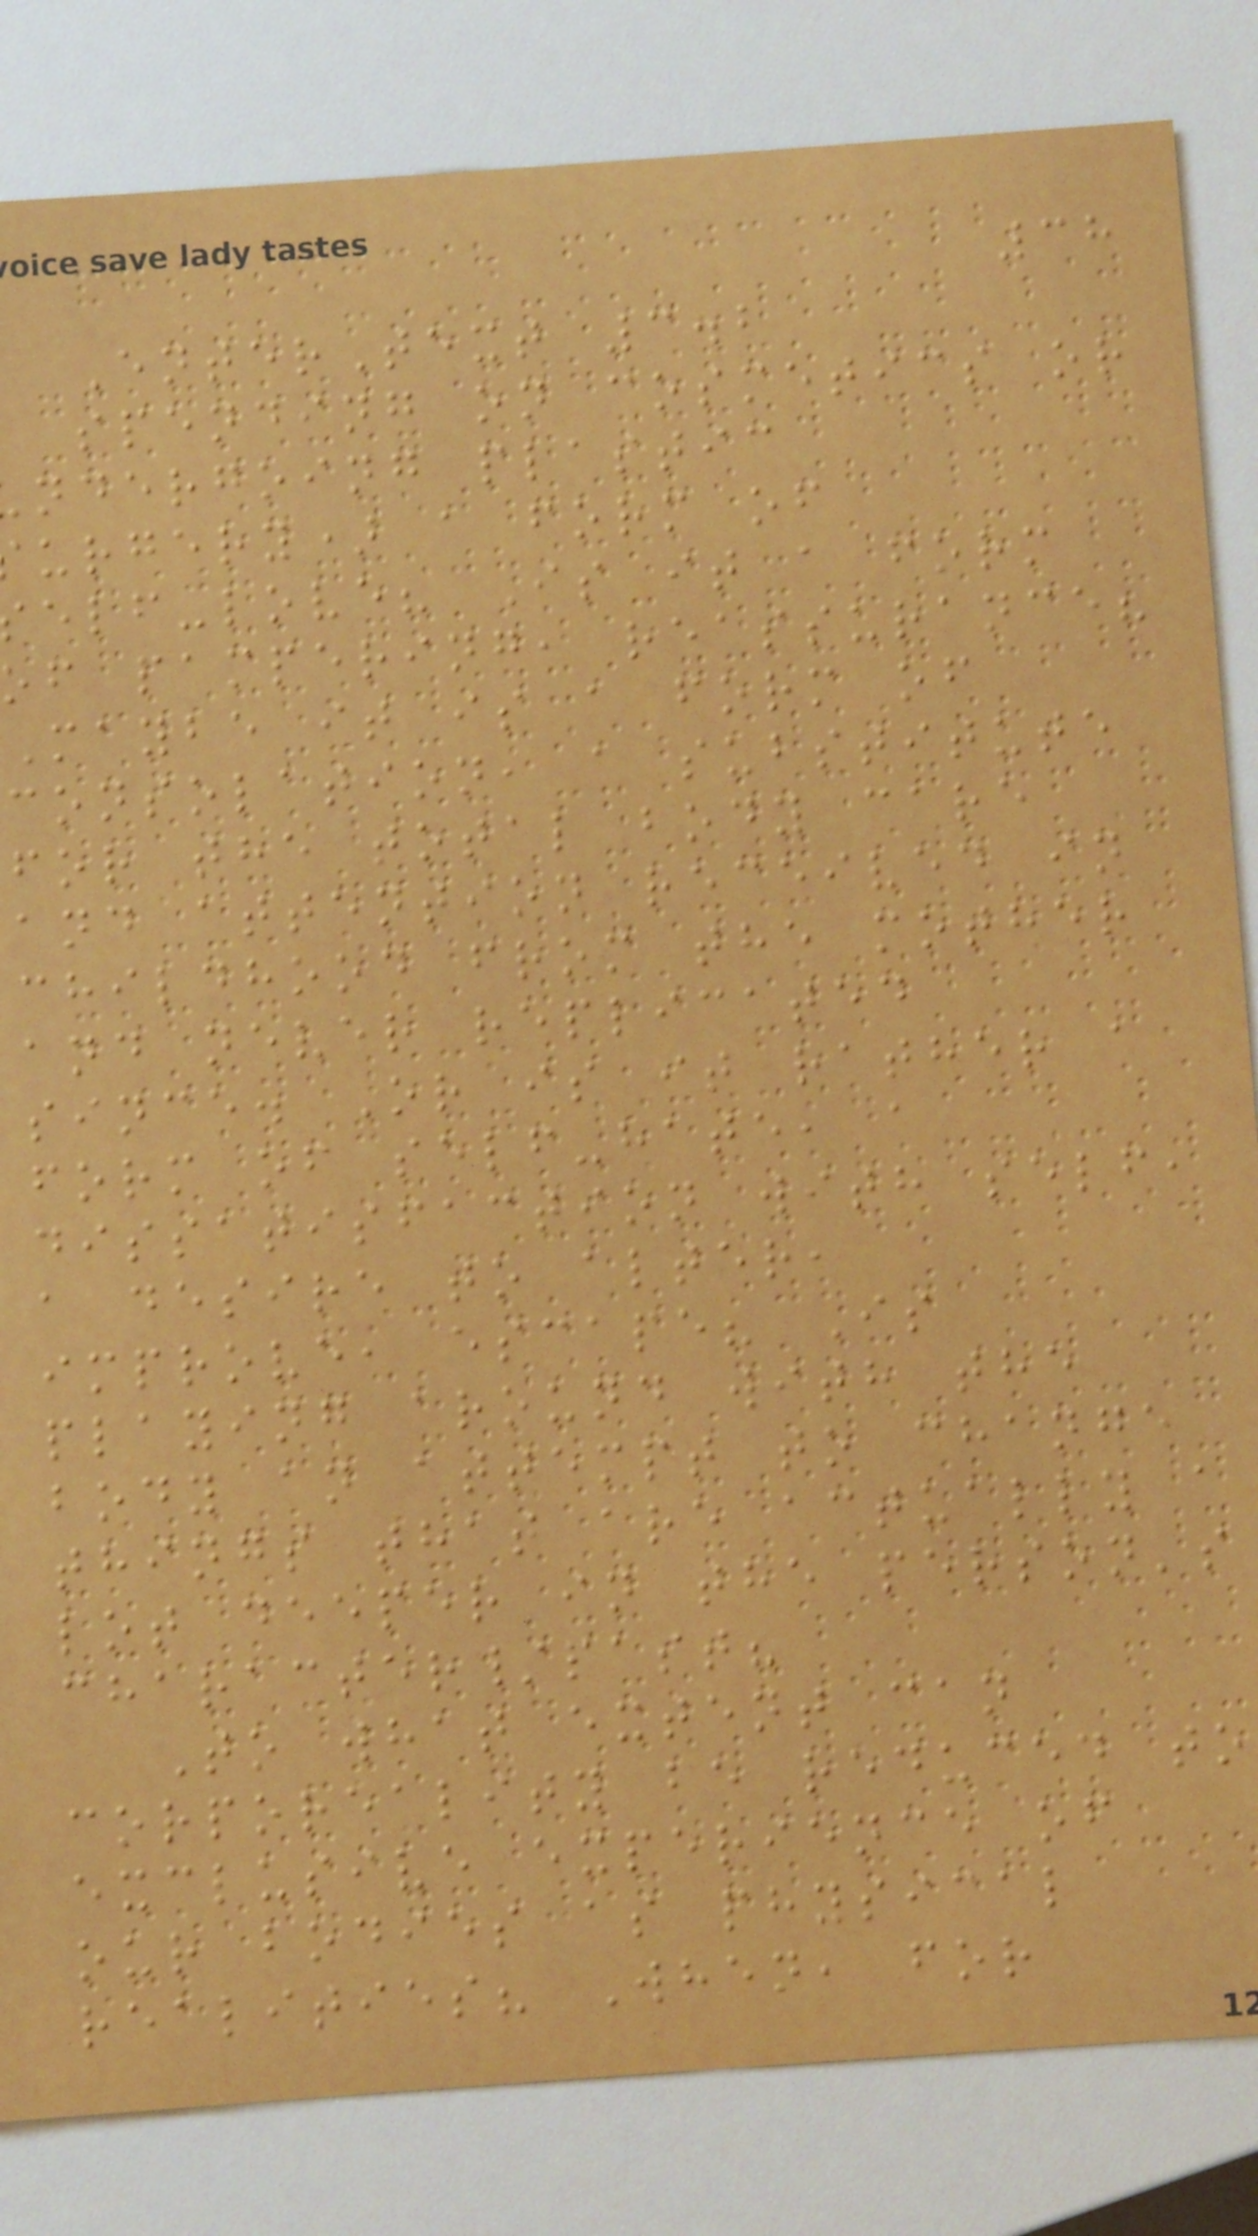38
EnterText 3.2
spending on cosmetics or
ndergoing plastic
urgery) a form of
elf-love? Is it a form
of pampering, reassurance?
Maybe it is a form of
consolation, a substitute
for the total body care
and attention received in
childhood from the mother
and never replicated
since. Or is it rather a
form of self-hate, a
dissatisfaction with self,
a desire to alter,
improve, escape? Is
playing around with the
body an attempt to change
things that are actually a
lot deeper in the person's
character/past?
To what extent can
corporeality be reduced to
exclusive experience of
our bodies as physical
realities? When, for
